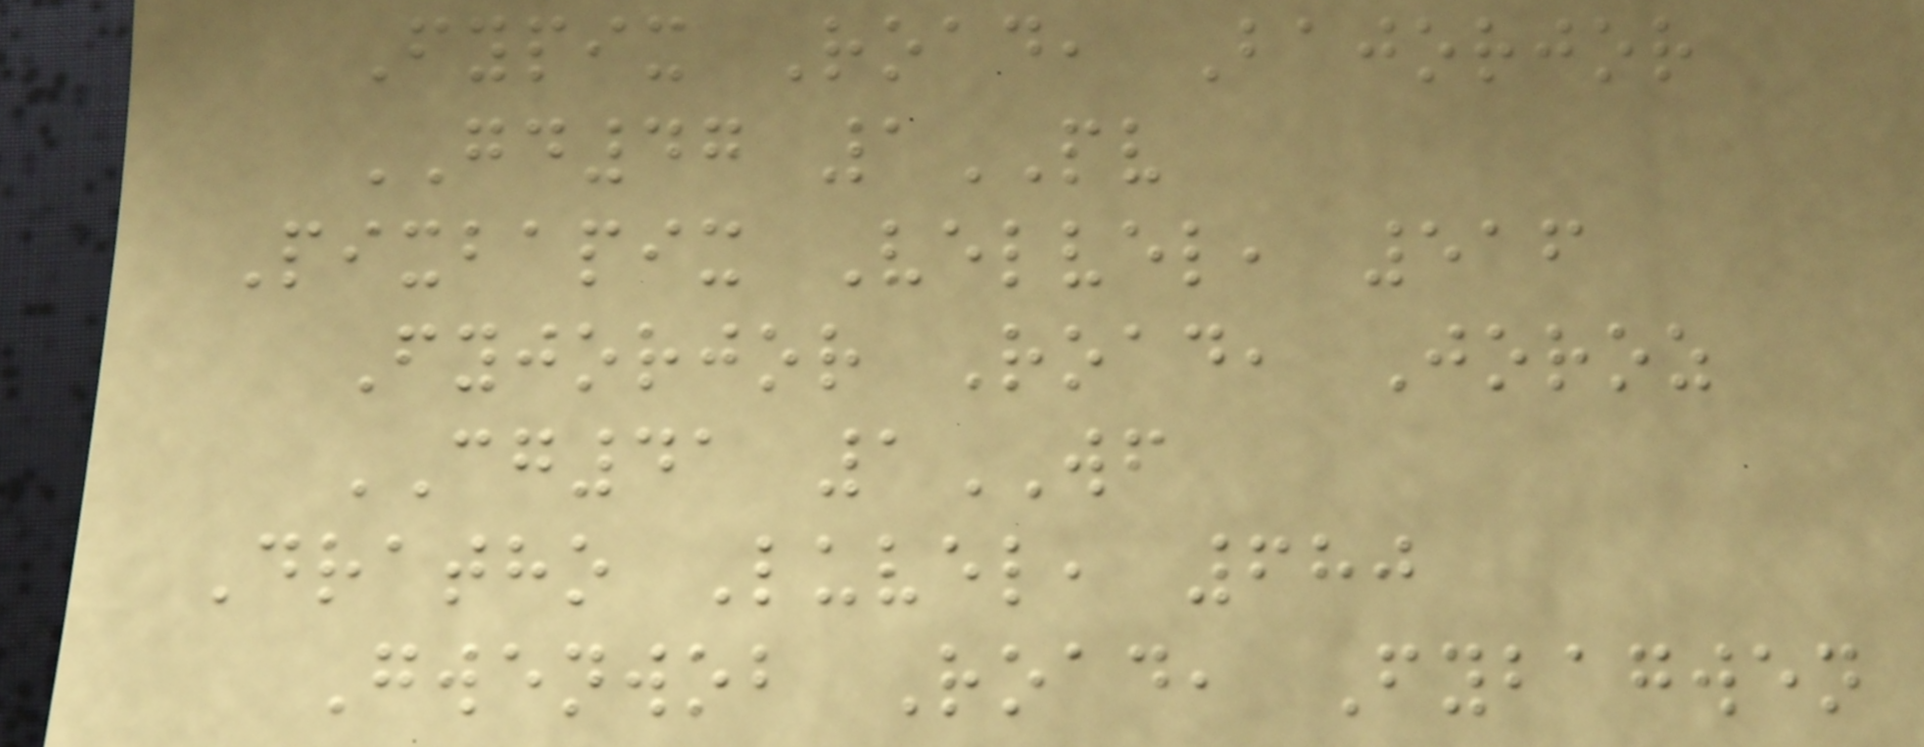Fypix Road, Bajorjor
GD47 1PV
Pixbapix Velvel, 516
Fyjorjor Road, Joroz
CG41 1WF
Dratho Luvel, 680
Gwenwob Road, Fybagwen
